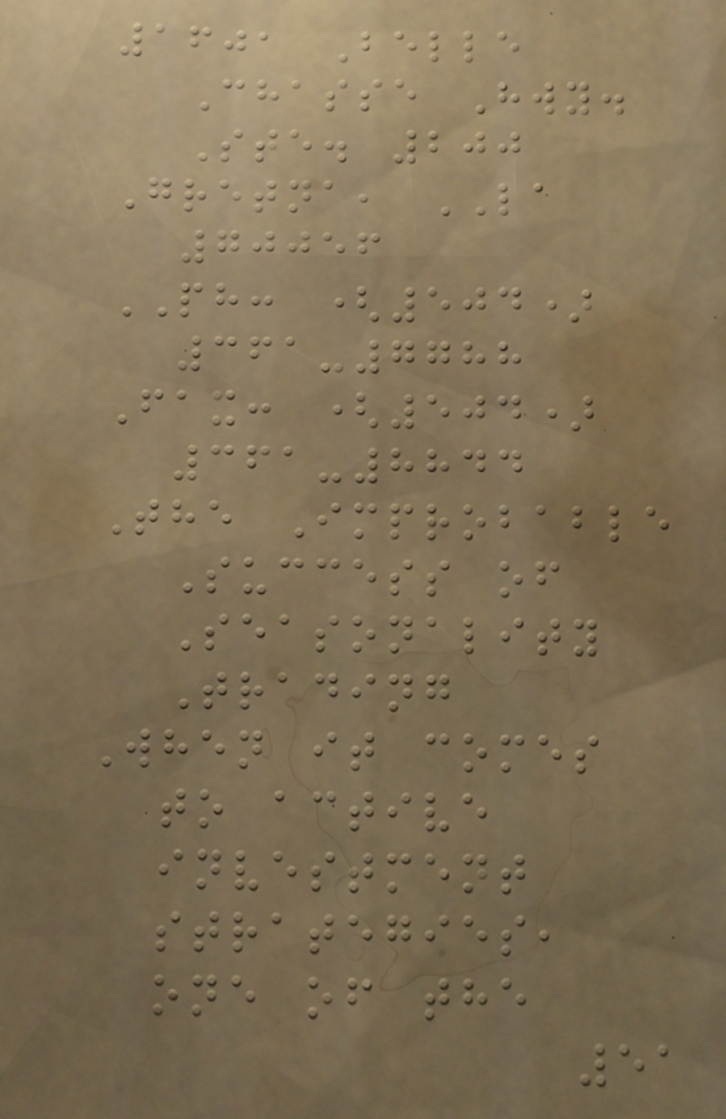1601 Belle
Chasse Hwy.
Ste. 200
Gretna, LA
70056
PH: (504)
361-7788
Fax: (504)
361-8844
The Improbable
Success of
Seasonality
Trading
When it comes
to active
investment
strategies,
one of the
51
